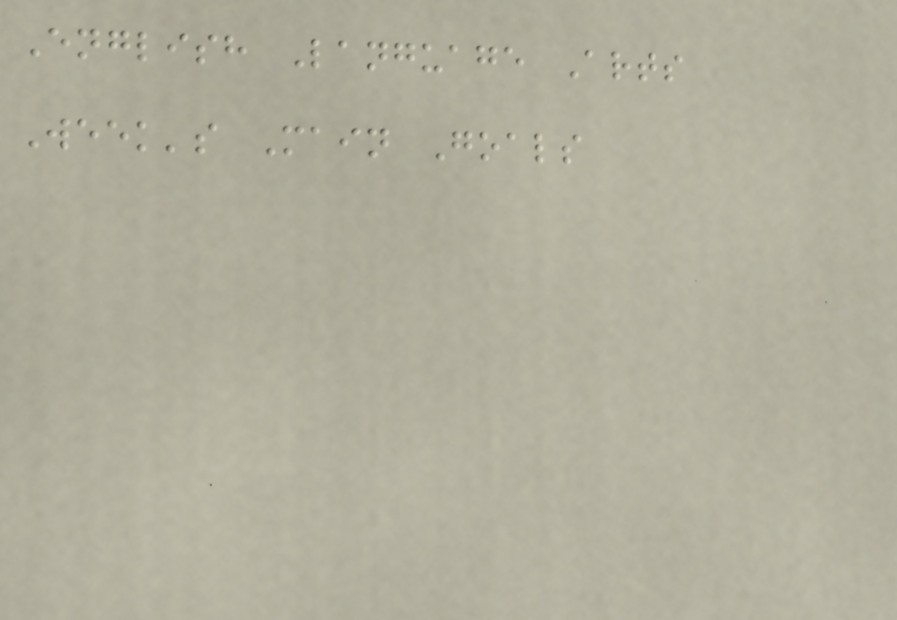English Language Arts
Week's Main Goals
